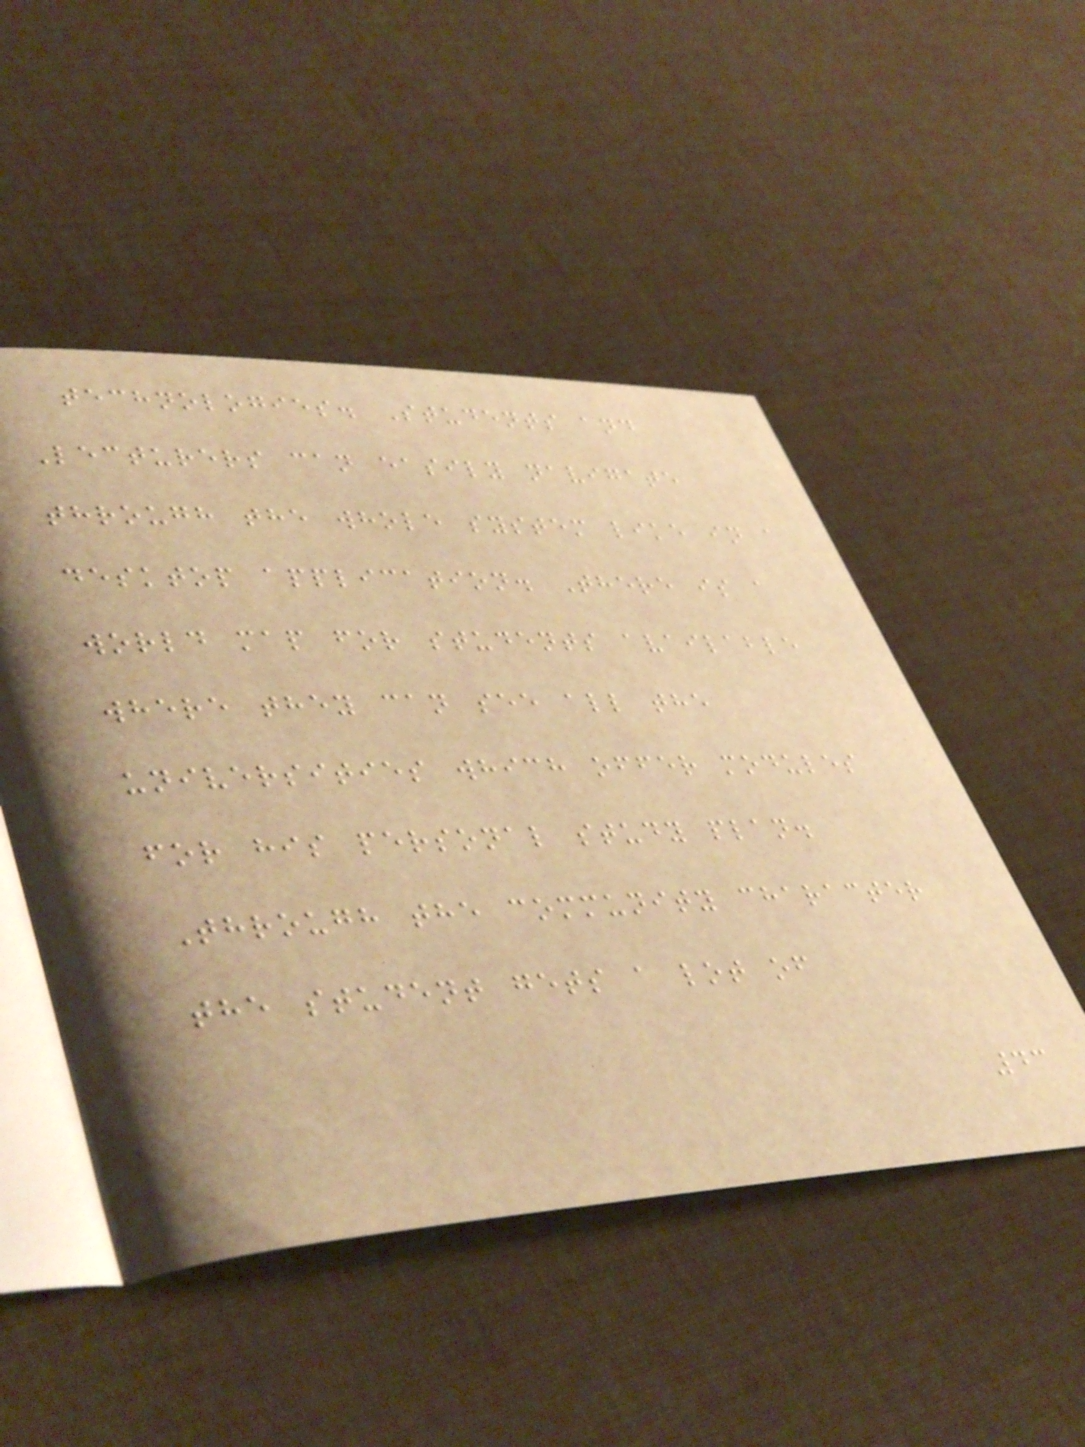technologies. Students and
Lecturers can easily navigate
through the whole system like in a
desktop application. There is a
world map for students available
where they can see all the
universities which offer modules
for his personal study plan.
Through the community character
the student gets a lot of
43
